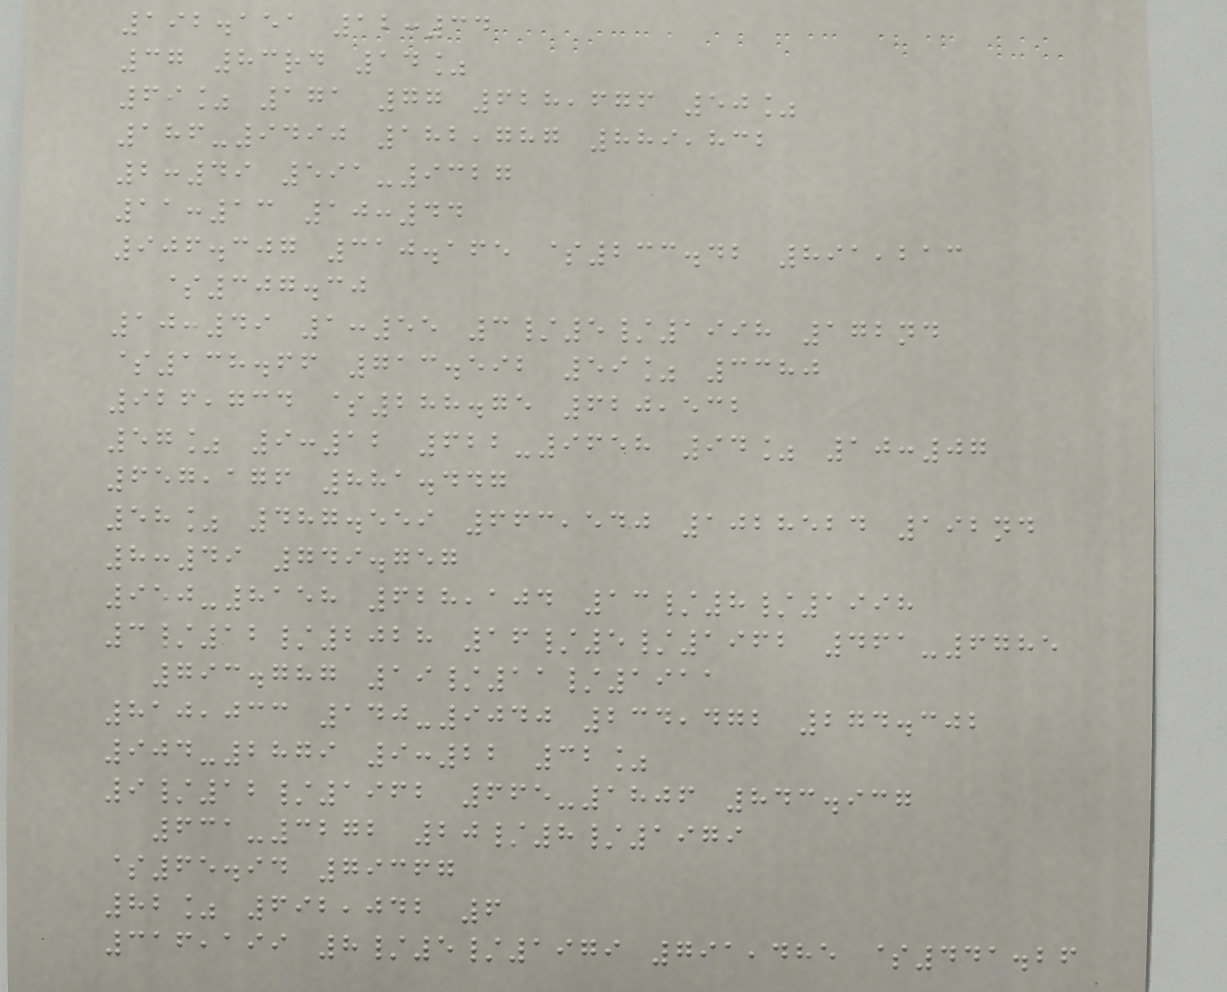192.151 12:34
37 83rd 14%
69% 171 77 628,676 50%
186-9490 182,787 889,832
2:49 591-9327
11:13 10:44
906.307 310.165 $233.42 891,213
$307.30
10:49 1:55 3/5/1998 172nd
$138.66 713.592 59% 3380
926,734 $288.75 620,532
57% 9:12 622-9658 94% 10:07
657,176 881.447
58% 487.559 663,540 1028524 192nd
8:49 749.757
950-8158 628,104 13/8/1998
3/12/2028 16/5/1962 461-6785
793.787 19/11/1911
810,033 140-9040 234,472 274.302
904-2879 9:22 32%
9/12/1962 665-1806 843.937
631-3272 20/8/1979
$65.94 79367
82% 692,042 6
316,199 8/5/1979 791,485 $441.26
